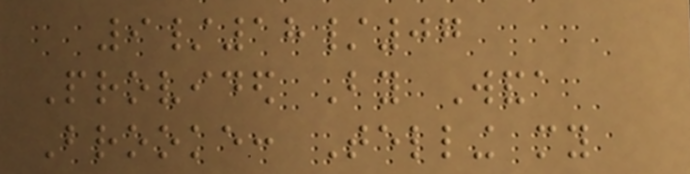9/18/07
Provided By Wanda
Brooke: Telling my
